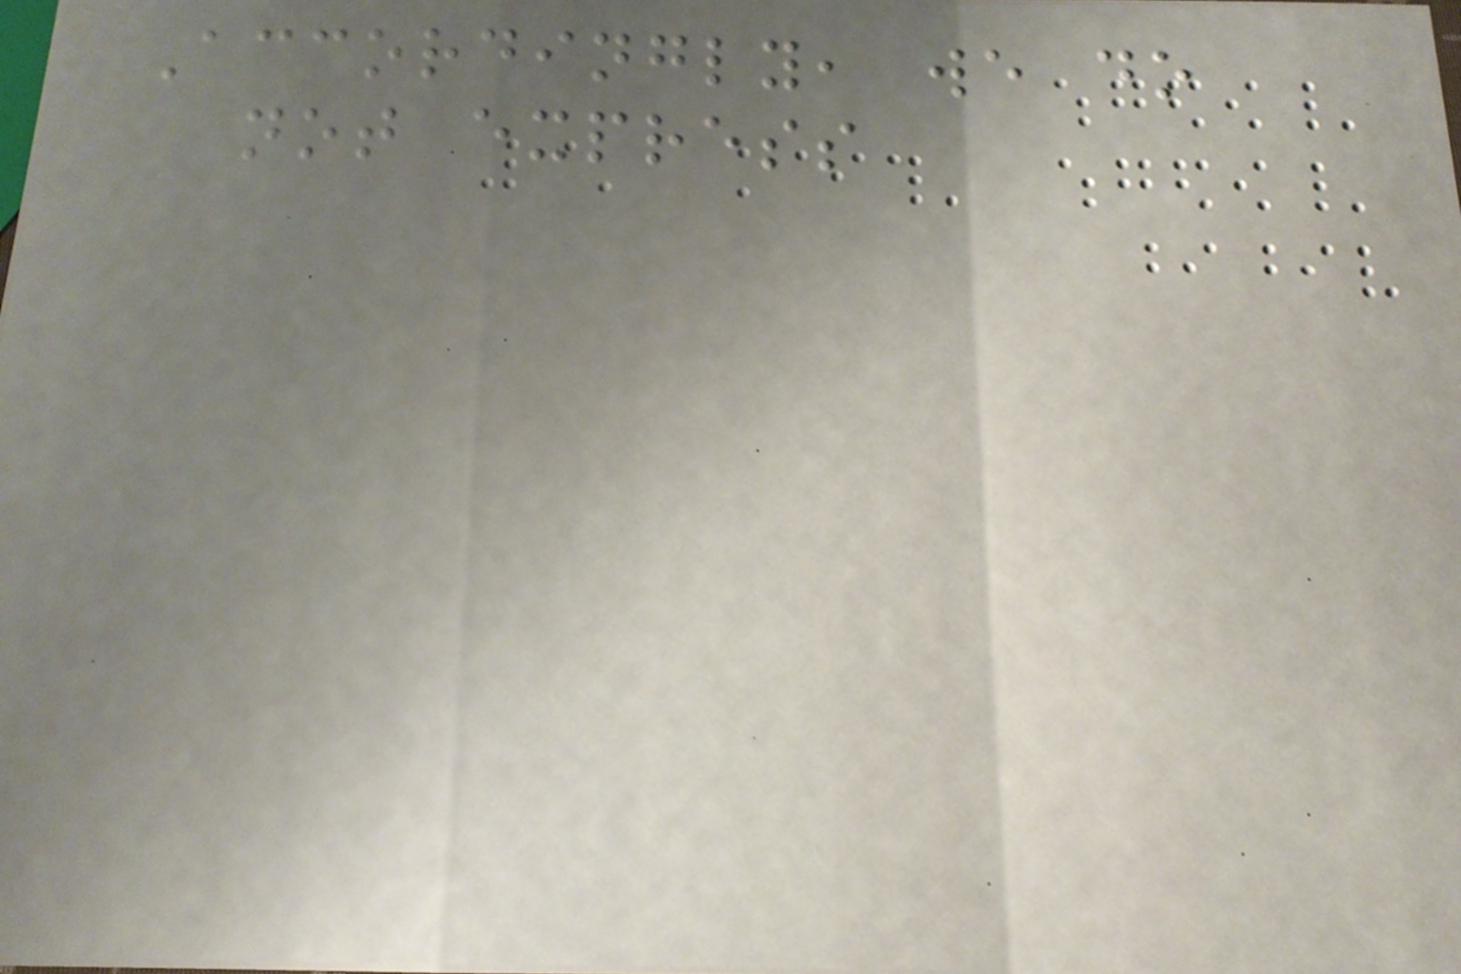Accordingly, we do
not express
